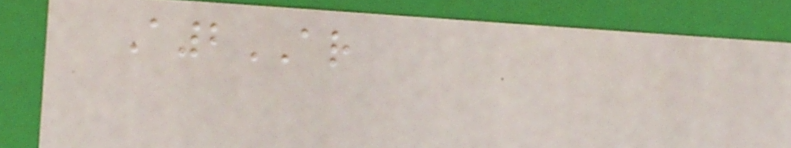A2AR
